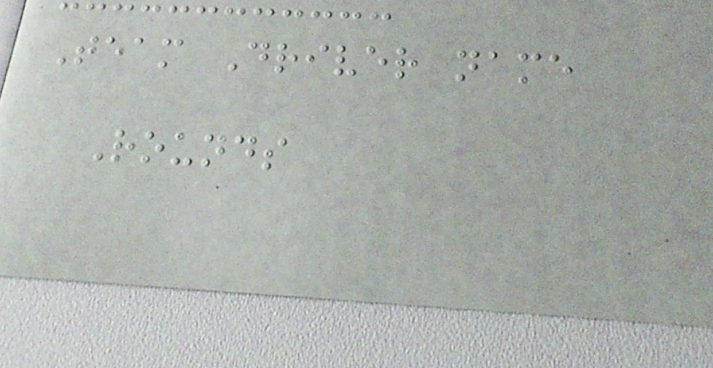Team Driver name
Rounds
